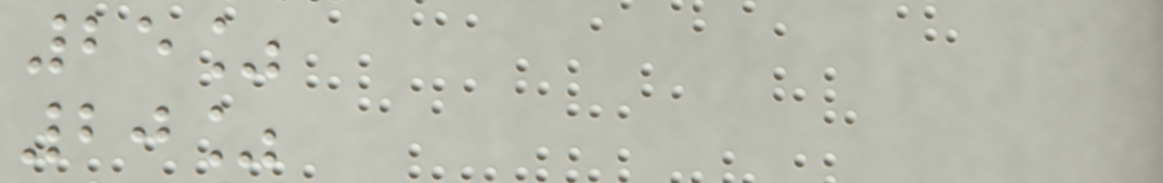25%
20%
